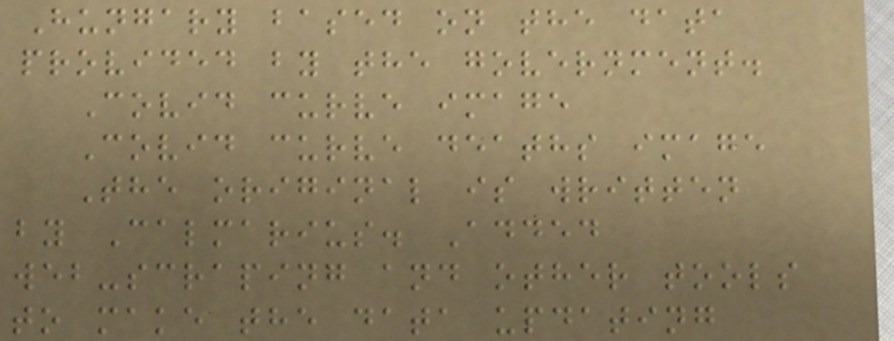Hungary based on the data
provided by the government.
Covid curve image
Covid curve deaths image
The original is written
by Calmarius. Added
web-scraping and other tools
to make the data updating
